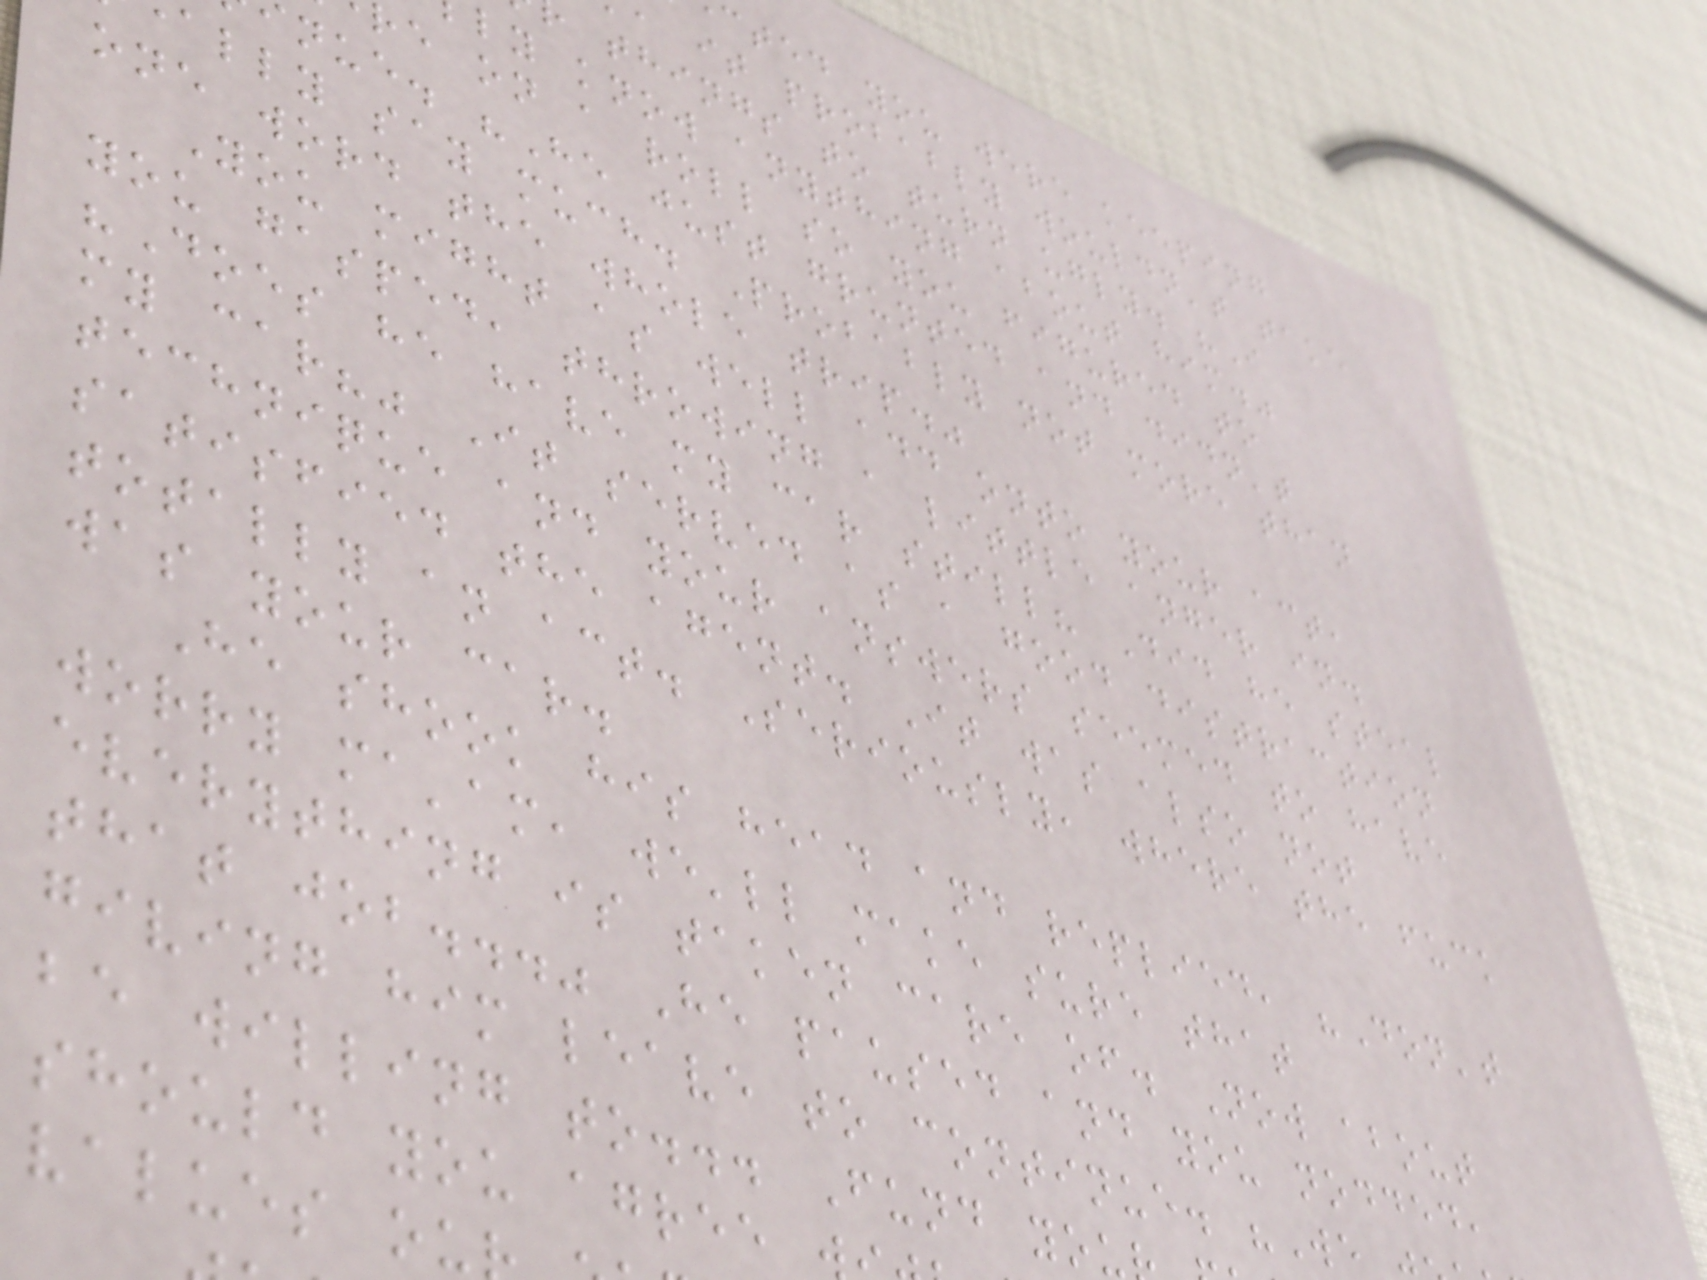cted you were keeping
it probably wouldn't take
things to turn ugly. "I
ly know anything about him."
e on a roll so you figured to
nue. "He just grunted and didn't
ally say much. Probably not more than
one word the whole trip."
You might as well add onto your act,
you gasped, throwing a little anger in.
"Does he have my car still? Did he steal
my car?" It served as a good distraction
technique and your answers seemed to have
satisfied the agent. It was also not
totally an act. Seriously, where the fuck
was your car.
He shook his head and replied, "Don't
worry ma'am, we'll make sure that
everything is taken care of. Now about
that job..." He paused and you nodded,
giving him leave to continue. "We
be willing to... Fund you
should you agree
values ou
